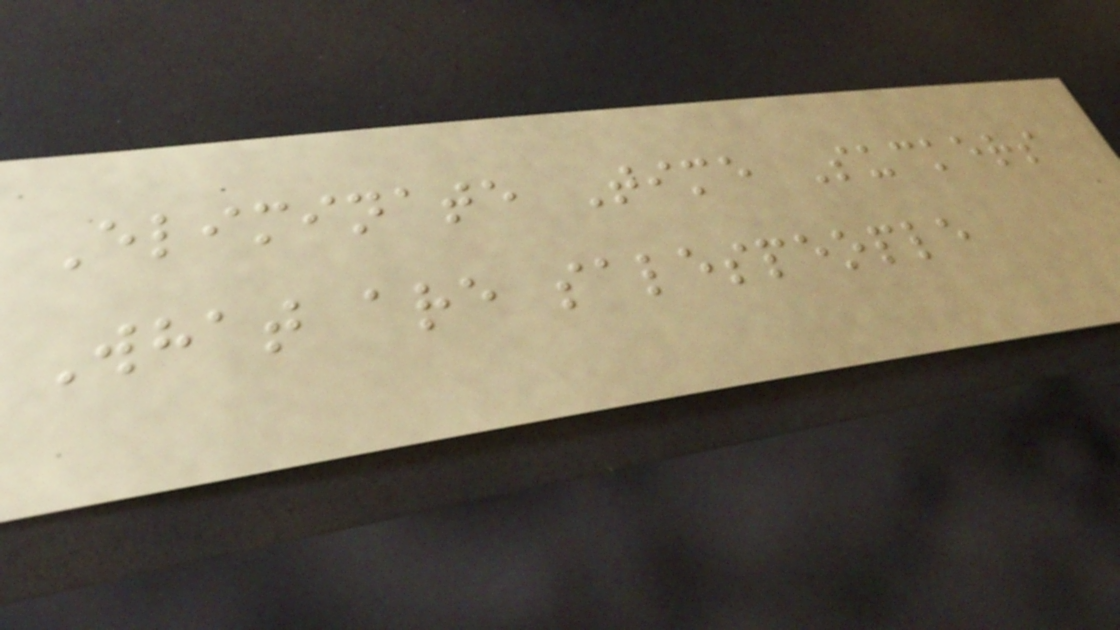Eliminate Time Suckers
What are salespeople
